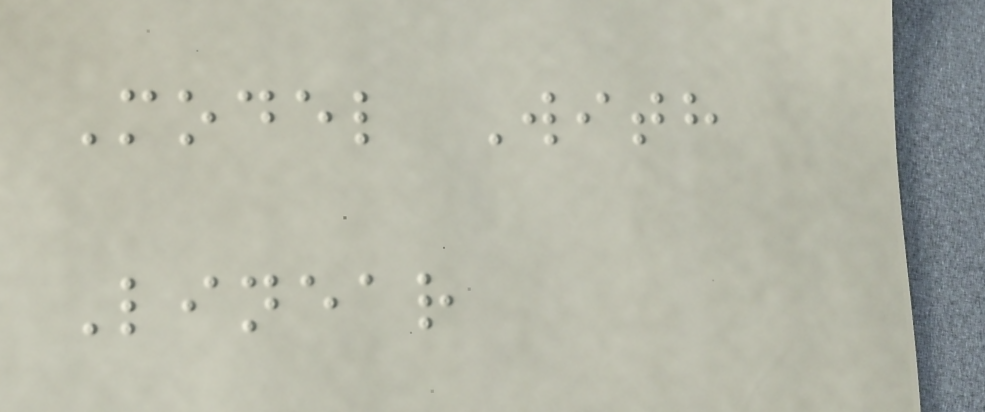Model With
Linear
